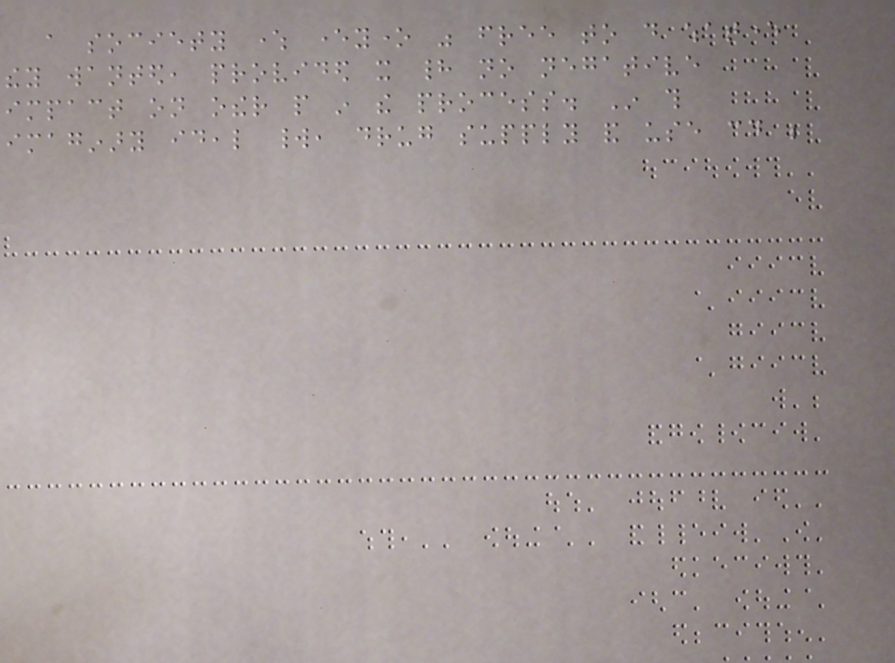a society where everyone was free to do whatever
they wanted, provided it had no negative
impact on other people in the process. In this
imaginary ideal world, drug supply and use could be
